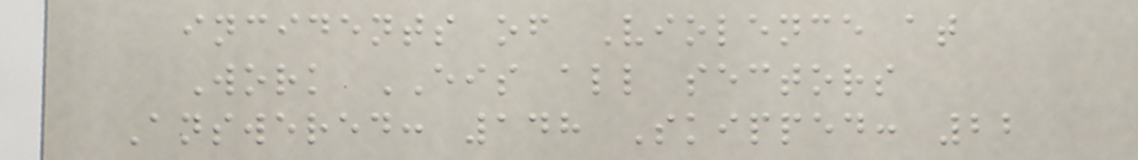incidents of Violence at
Work EIS all sectors
Answered: 148 Skipped: 22
